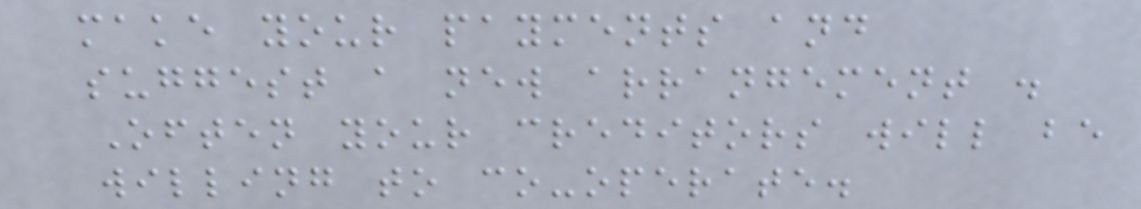make your payments and
suggest a new arrangement .
Often your creditors will be
willing to co-operate.
